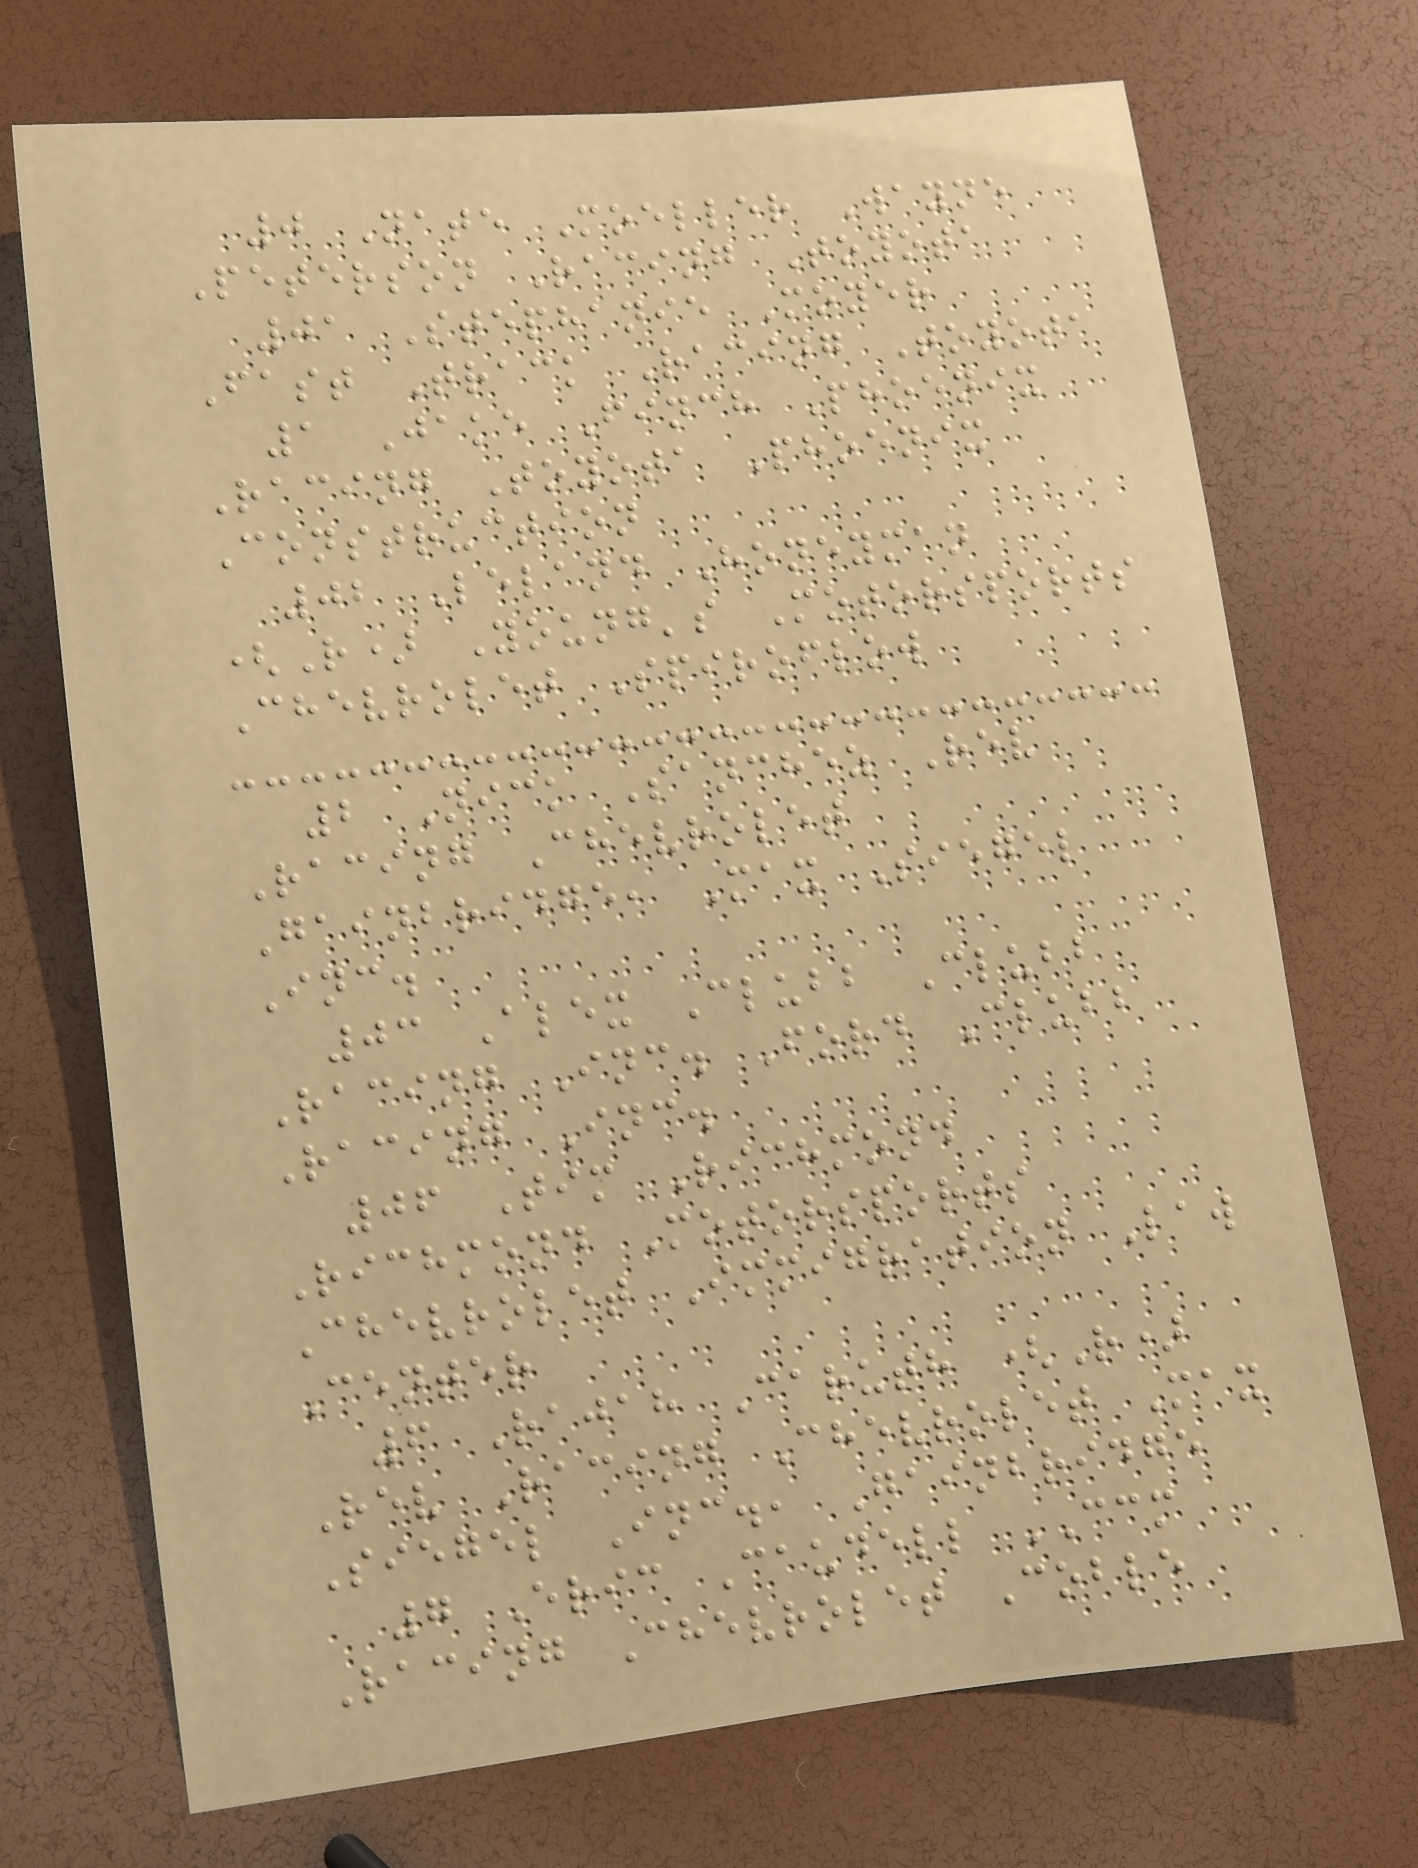0 Nate Moeller Wayne
Peterson Racing Toyota
01 Stephanie Moyer
Fast Track Racing Toyota
1 Jake Finch Phoenix
Racing Toyota Phoenix
Construction
02 Leland Honeyman
(R) Young's Motorsports
Chevrolet Spiroflow
2 Nick Sanchez Rev
Racing Chevrolet
Gainbridge, Max Siegel
Inc.
03 Alex Clubb Clubb
Racing Inc. Ford Clubb
Racing Inc.
06 Tim Richmond
Richmond Motorsports
Chevrolet Immigration Law
Center
6 Rajah Caruth (R)
Rev Racing Chevrolet Max
Siegel Inc., Gainbridge
7 Eric Caudell CCM
Racing Chevrolet Coble
